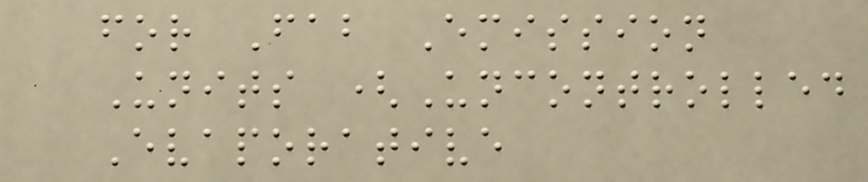for Fab Emission
Units (Uncontrolled
Evaporative
